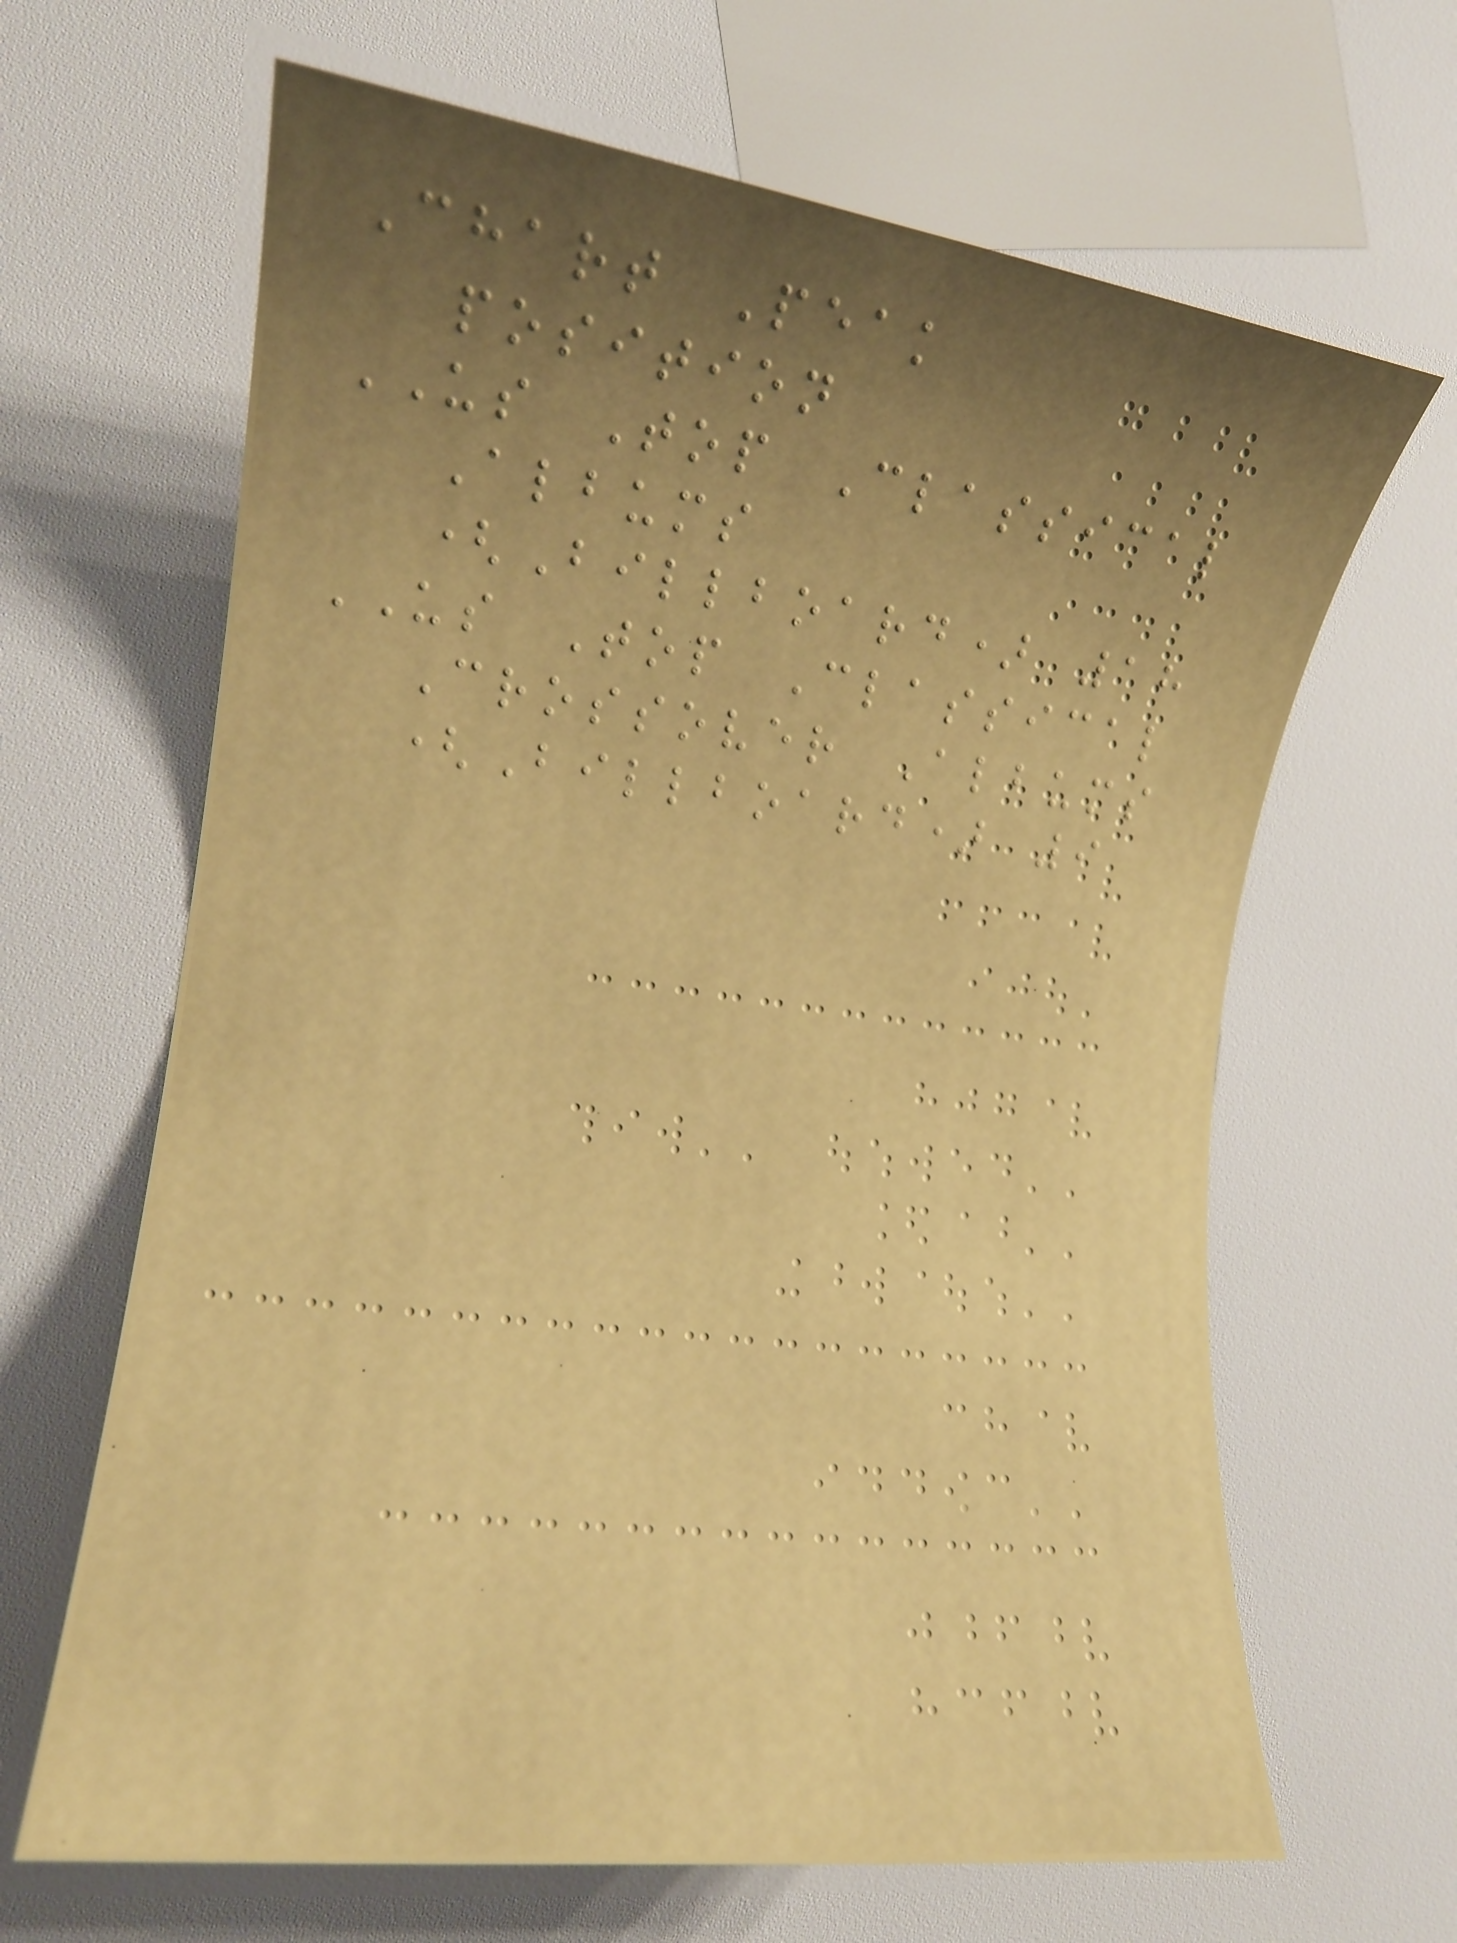Chart Peak
position
US Top Classical
Albums
(Billboard) 18
US Top Classical
Crossover Albums
(Billboard) 9
